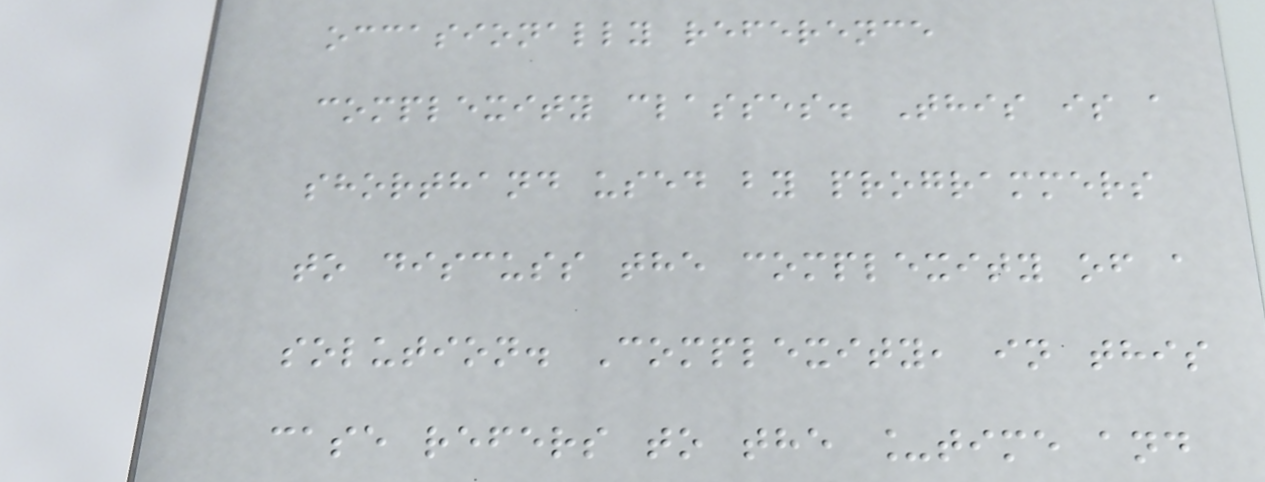occasionally reference
complexity classes. This is a
shorthand used by programmers
to discuss the complexity of a
solution. Complexity, in this
case refers to the _time and
